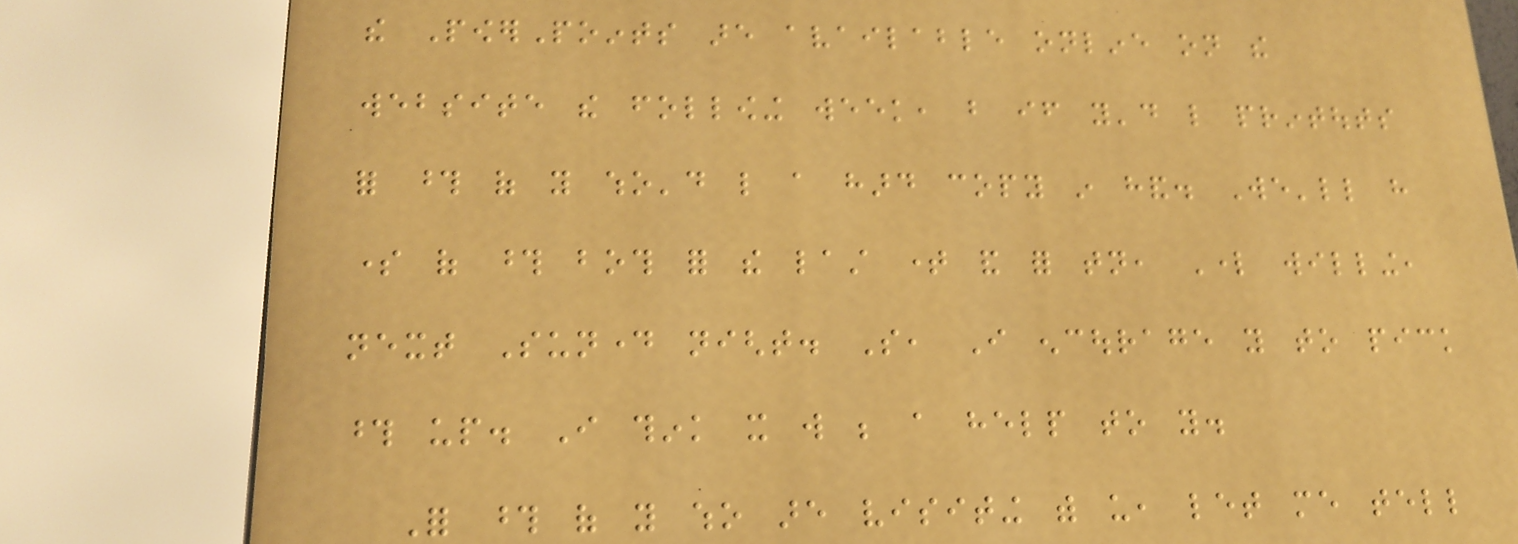the PowerPoints are available online on the
website the following week, but if you'd like printouts
for those of you who'd like a hard copy in hand. We'll have
some of those both for the last time and for tonight, Lord willing,
next Sunday night. So, I encourage you to pick
those up. I think it will be a help to you.
For those of you who are visiting with us, let me tell
